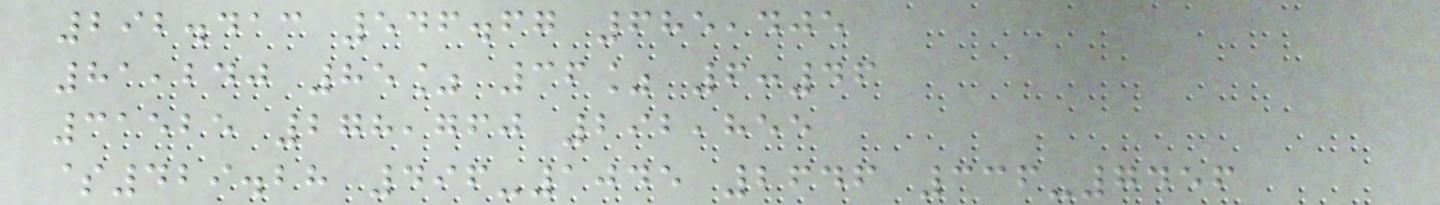292.413 546.67 685,405
81,240 85% 36% 6:46
31525 278,760 292,855
$429.28 496-1045 2646 336-7456
